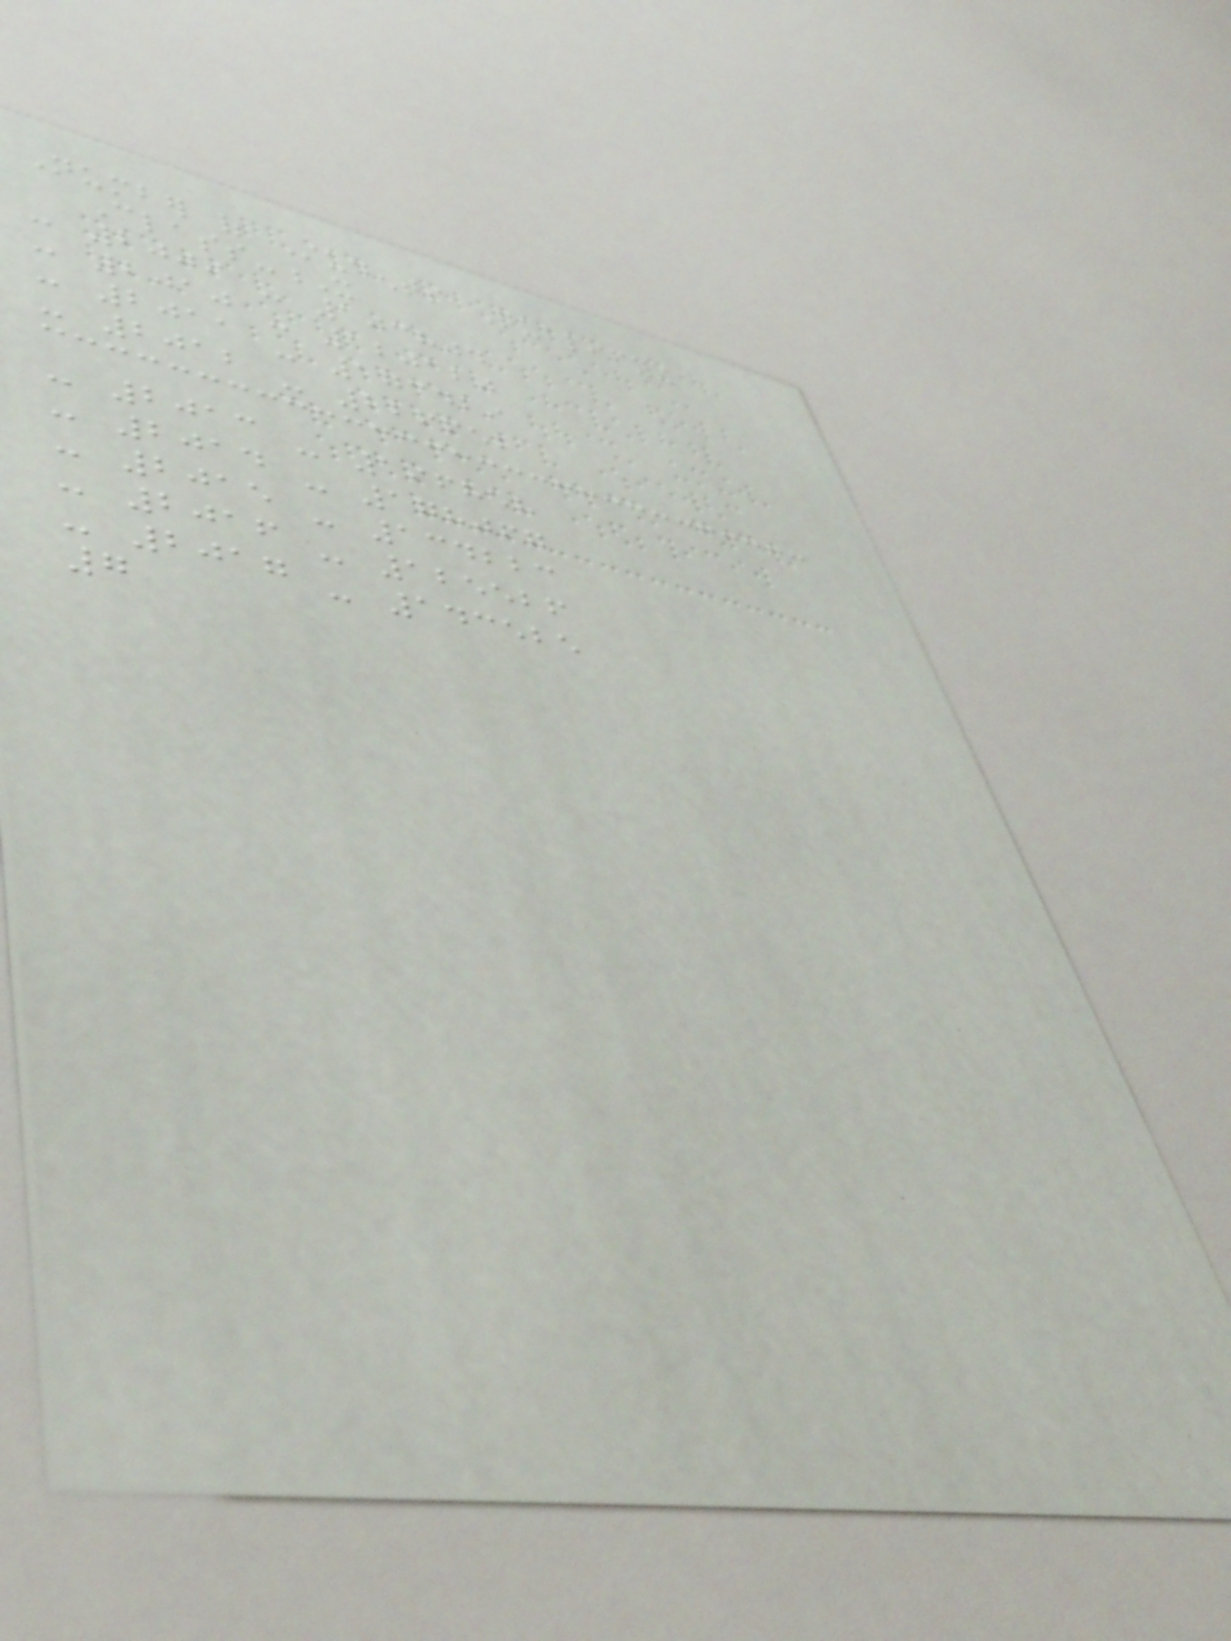Number of Students Qualifying
Class-X
- 2009 - 103804
- 2010 - 120120
- 2011 - 173429
- 2012 - 226652
- 2013 - 196858
- 2014 - 178067
- 2015 - 134223
- 2016 - 125526
- 2017 - 143525
7
